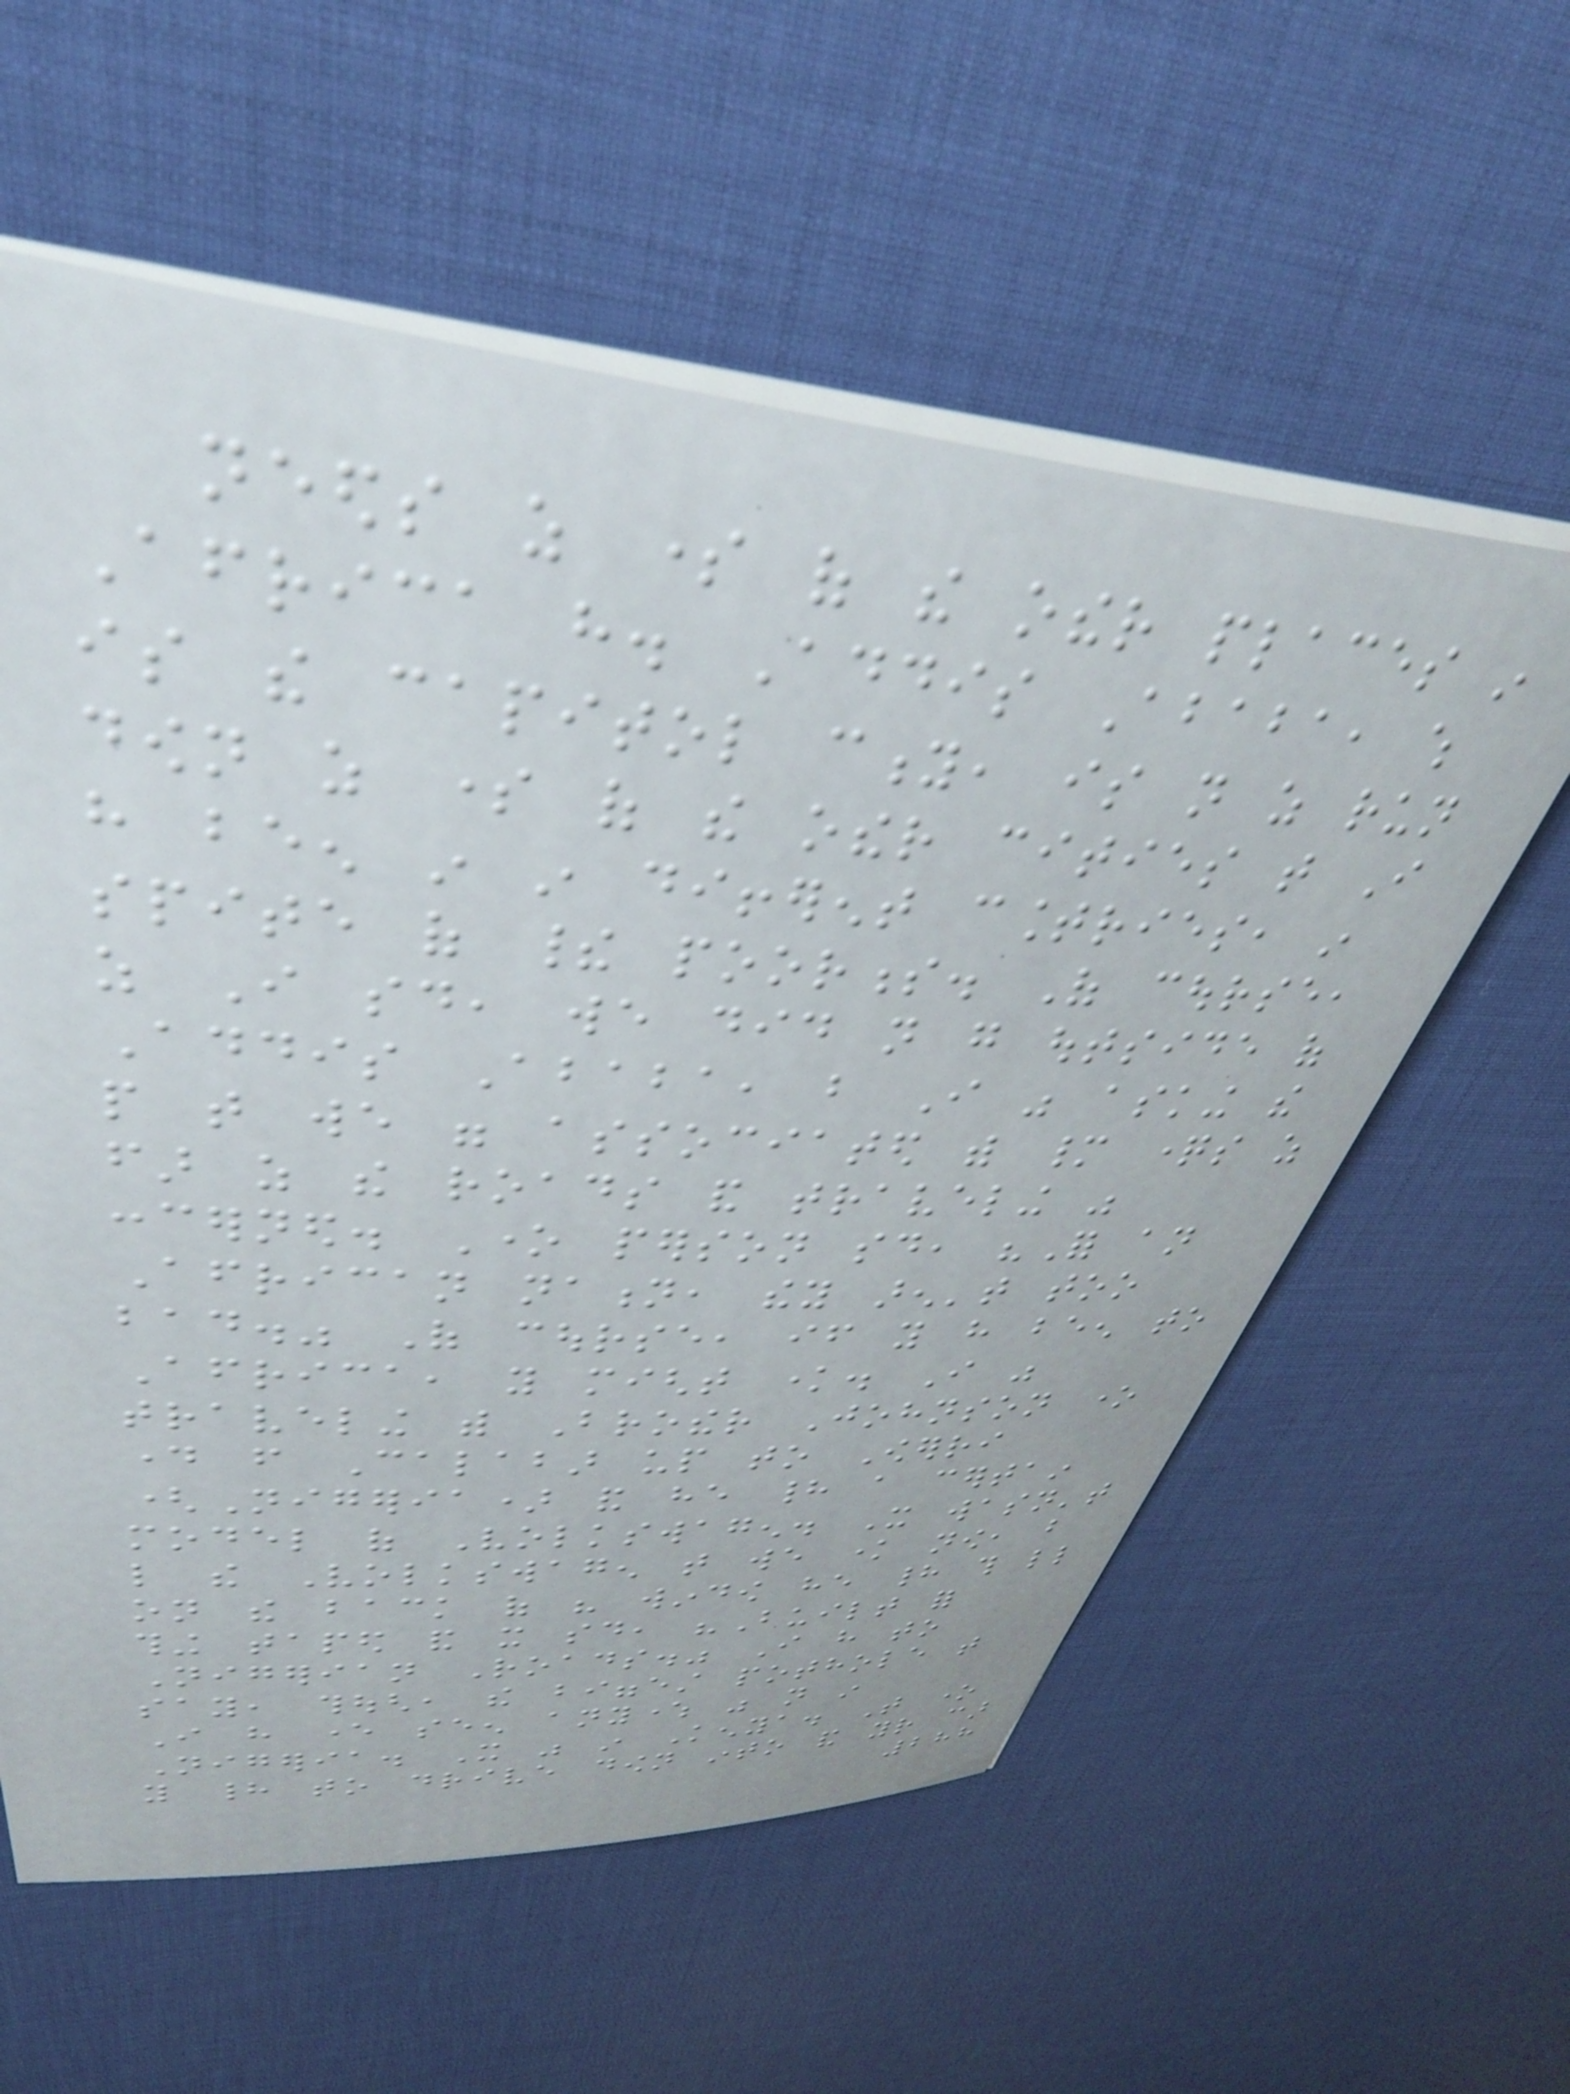needs as some of the other places in
Africa have. Addis Ababa, which
is the capitol city, is not as run
down as some of the other cities that I
have been in in different countries, in
spite of their poorness. Of course,
as I said, we did not go outside of
Addis Ababa, but I was asking the
people that we were associated with many questions as
far as the roads and traveling was
concerned. One person said, "For an
African nation, they aren't too
bad." Of course, if you have been to
Africa, you might know. I was
traveling with Brother Johnson one
day from Calabar up to Owerri
(Nigeria) and he had a certain
model of Volkswagen. It wasn't
like the Volkswagen that we know now, but
on the back of his window he had this little
thing taped and it said, "Built for
Nigerian Roads." I have to
say, though, the biggest pothole that
I have ever seen anywhere was not in
Nigeria. It was in Kenya. That one
you had to drive down into and your car
288
